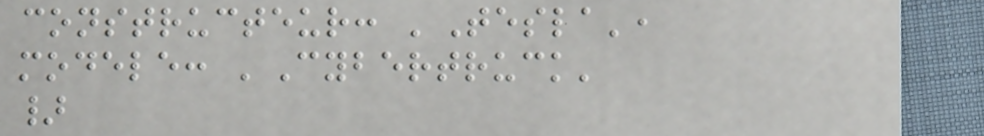constructeur: 'Tesla',
modele: 'Cybertruck'
}
